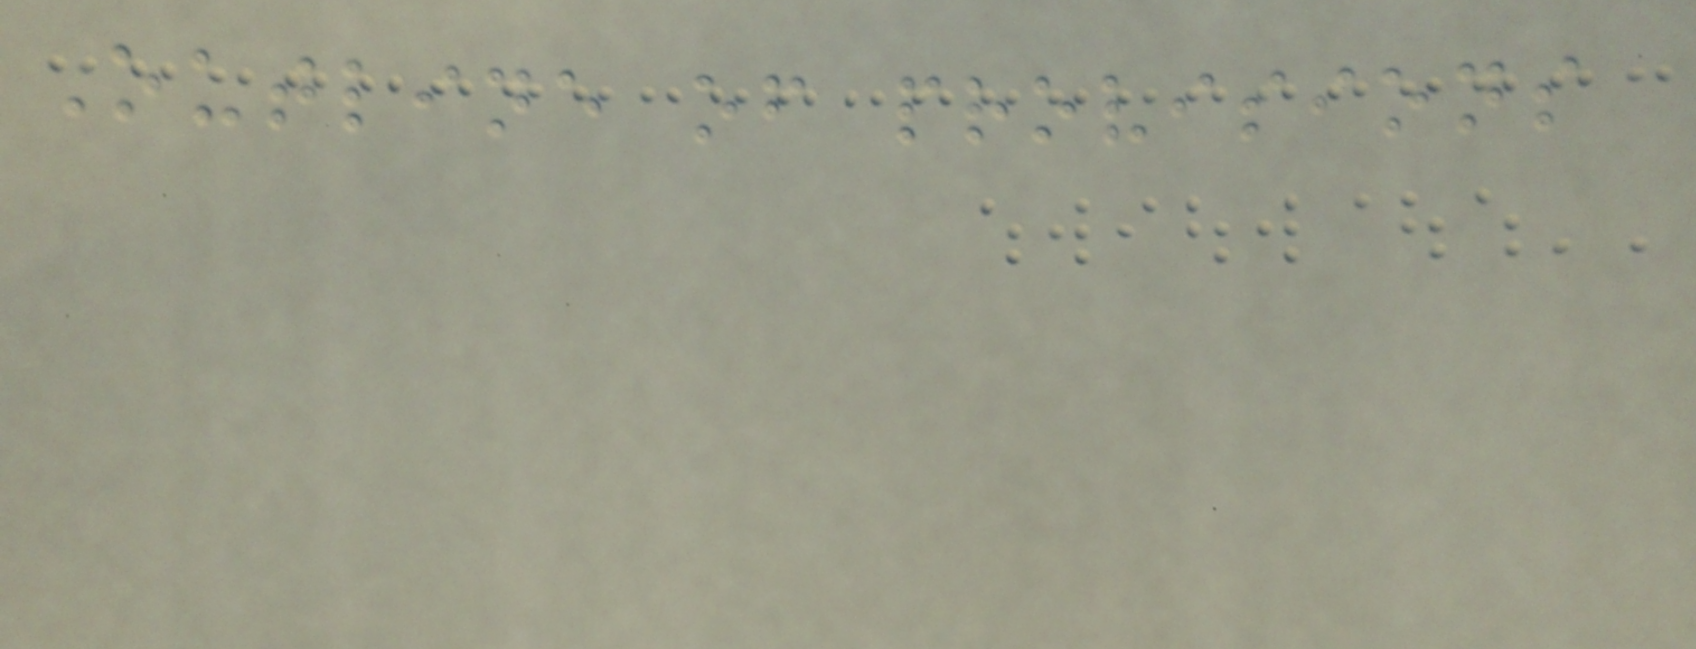Outline of provisions
